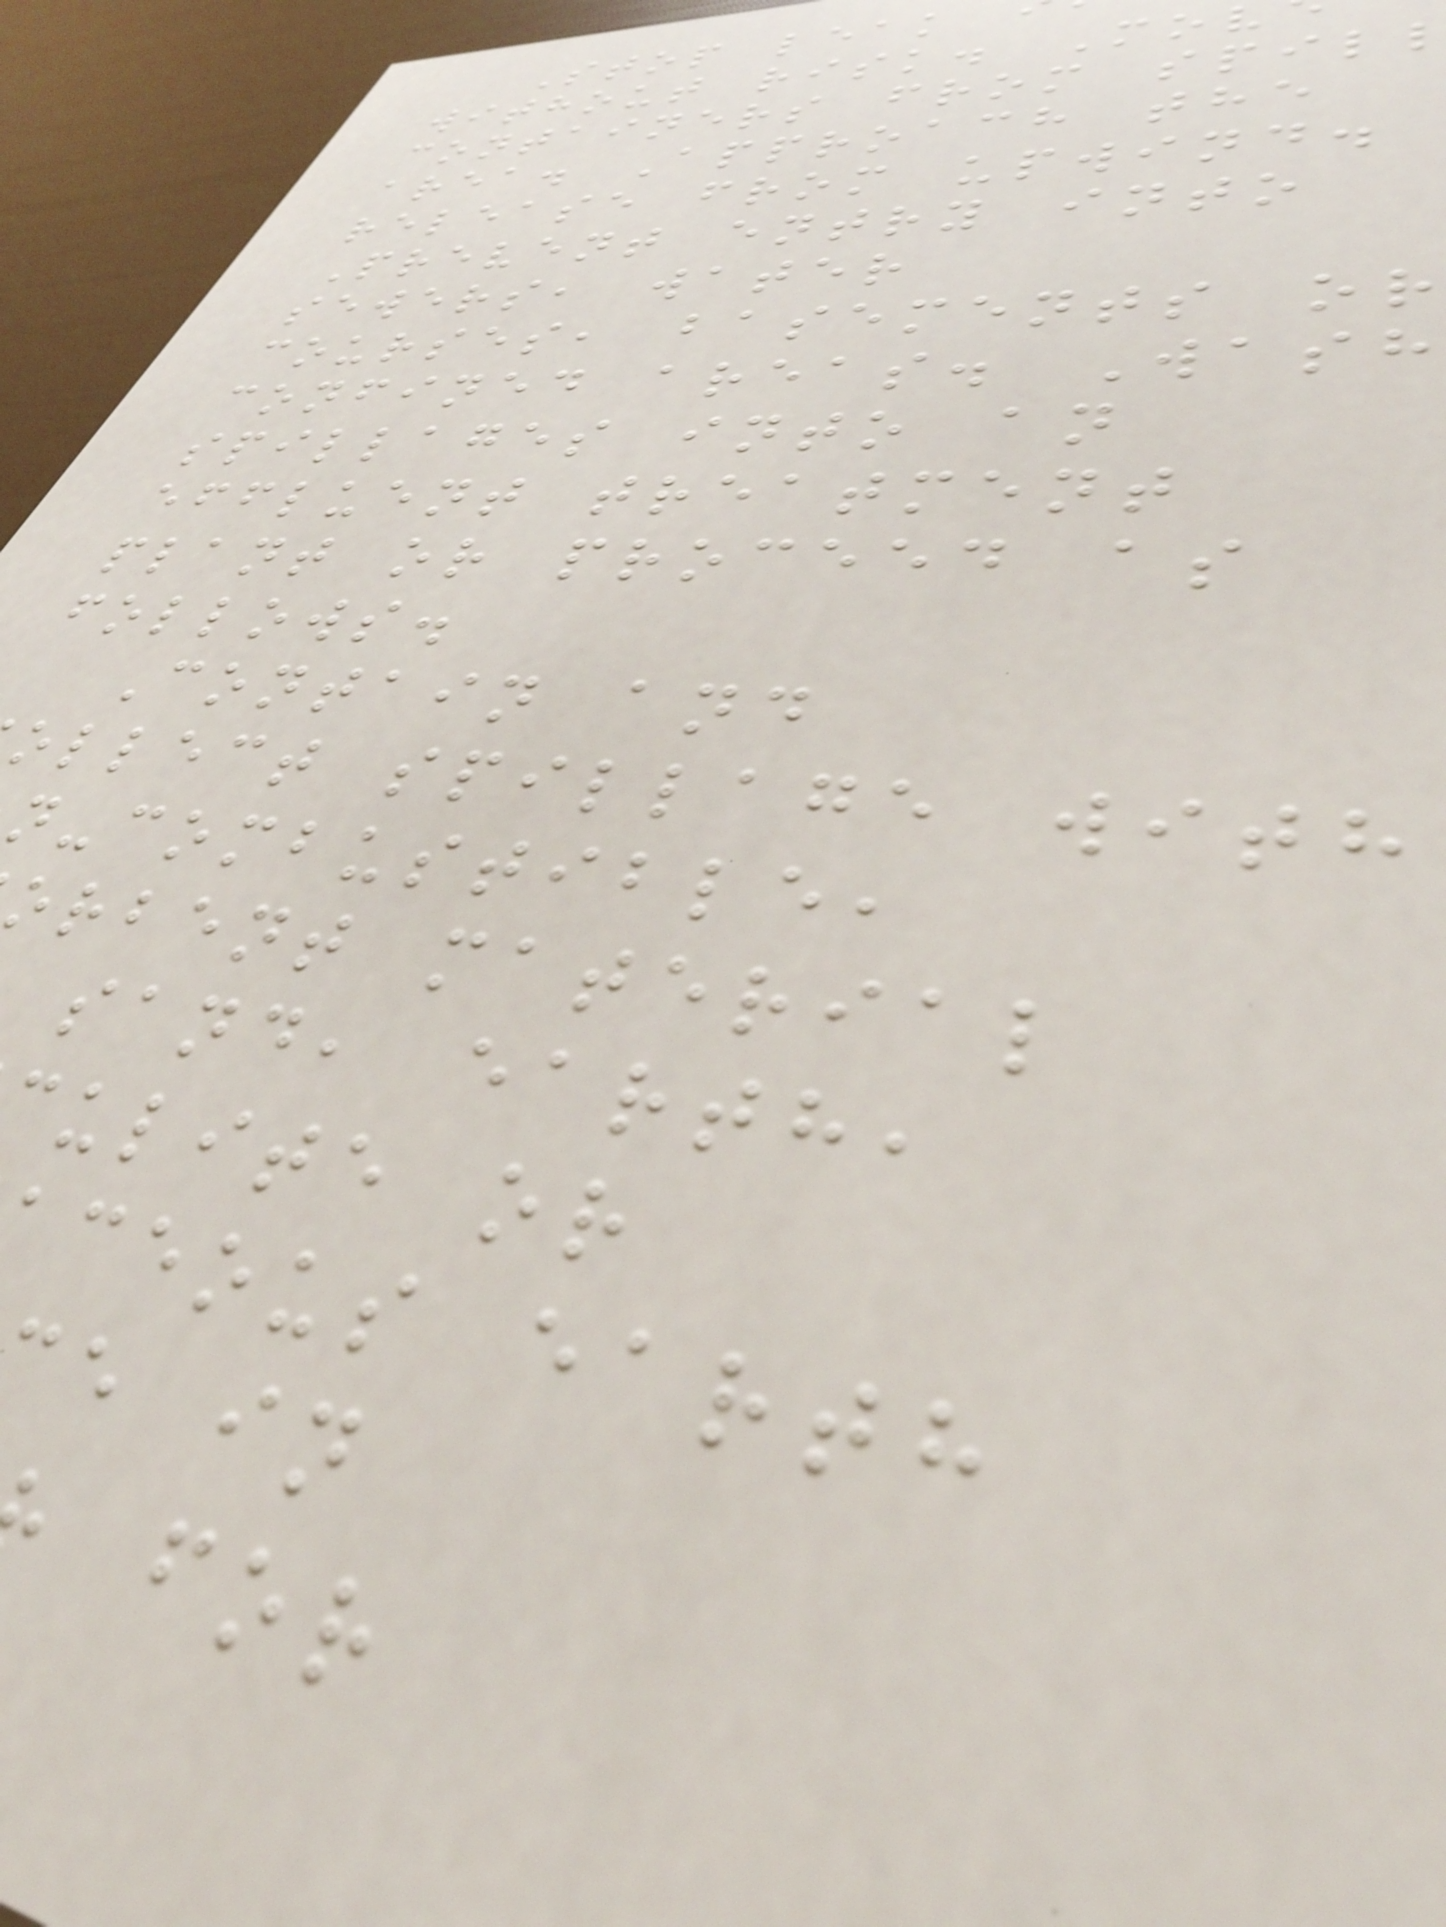Stop leak
without risk. Mo
containers from spil
area. Approach the
release from upwind.
Prevent entry into
sewers, water
courses, basements or
confined areas. Wash
spillages into an
effluent treatment
plant or proceed as
follows.
Contain and
ollect spillage with
n-combustible,
orbent material
sand, earth,
ulite or
ceous earth
e in
